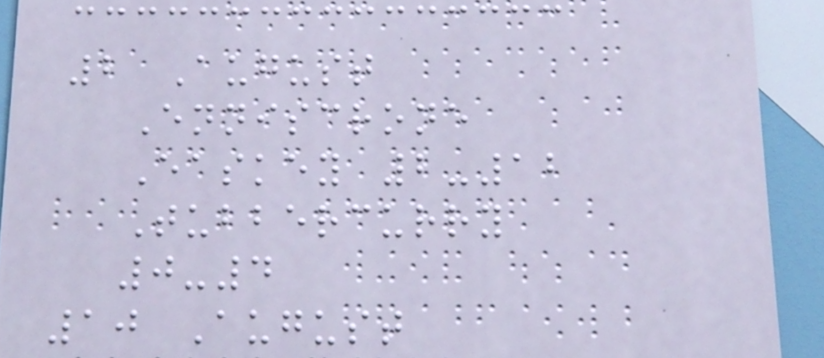2 August
Enniscrone
Easkey 2-12
Tubbercurry
0-4
10 August
